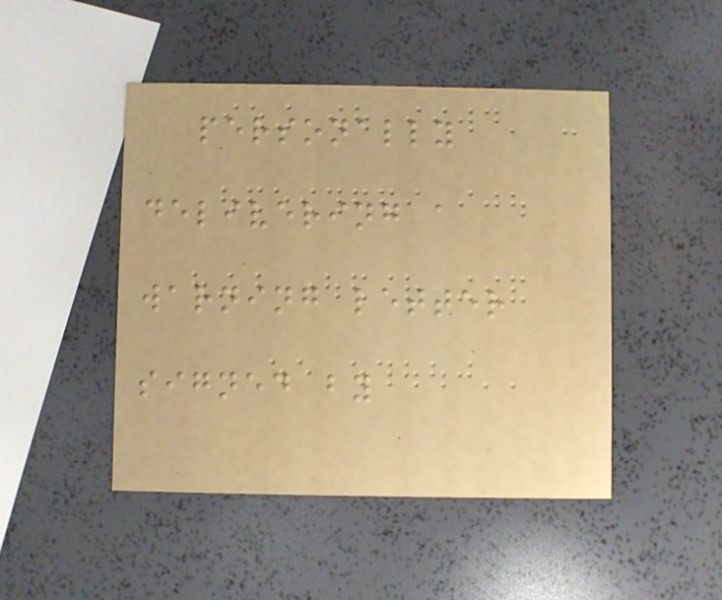personally
delivering a
warning letter
signed by
